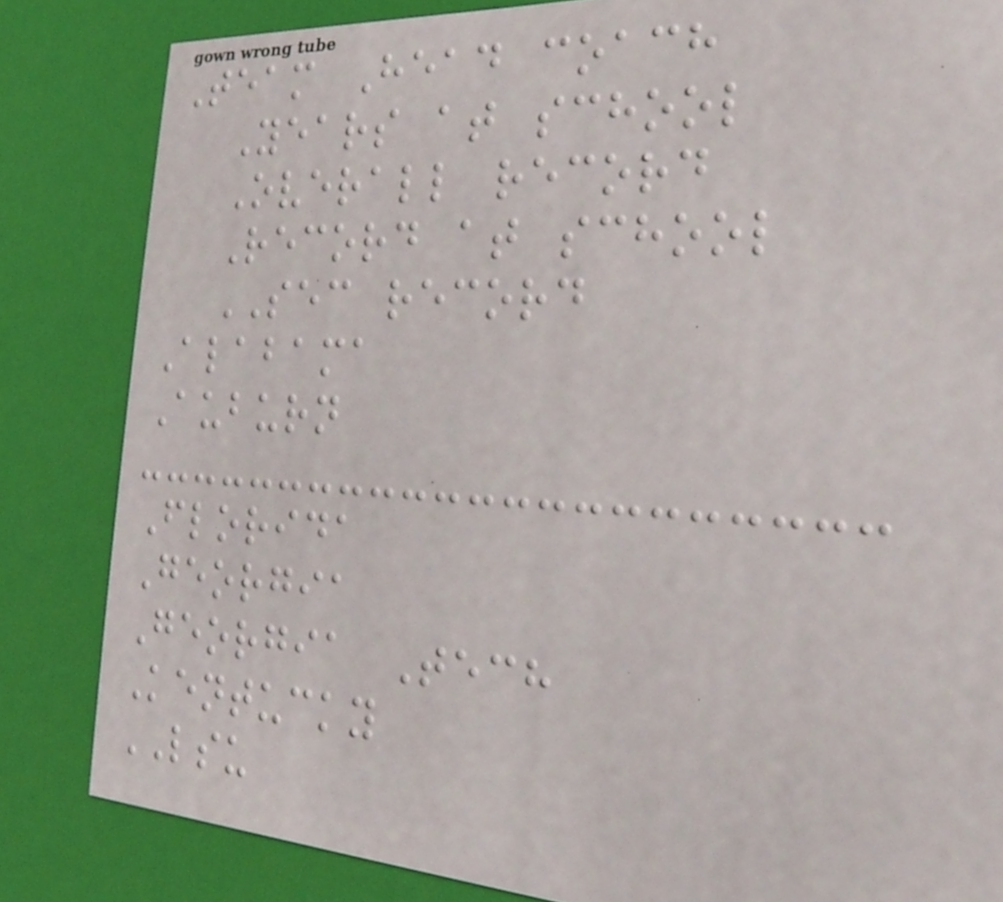Team Head coach
Years at school
Overall record
Record at school
SEC record
Alabama
Auburn
Florida
Georgia
Georgia Tech
Kentucky
LSU
